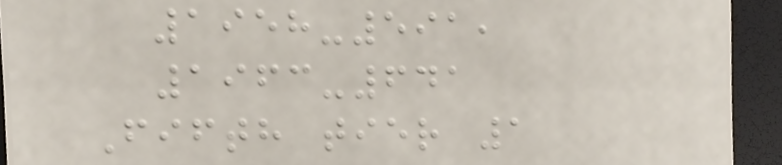1958-591,
1963-641
Fifth tier 1
